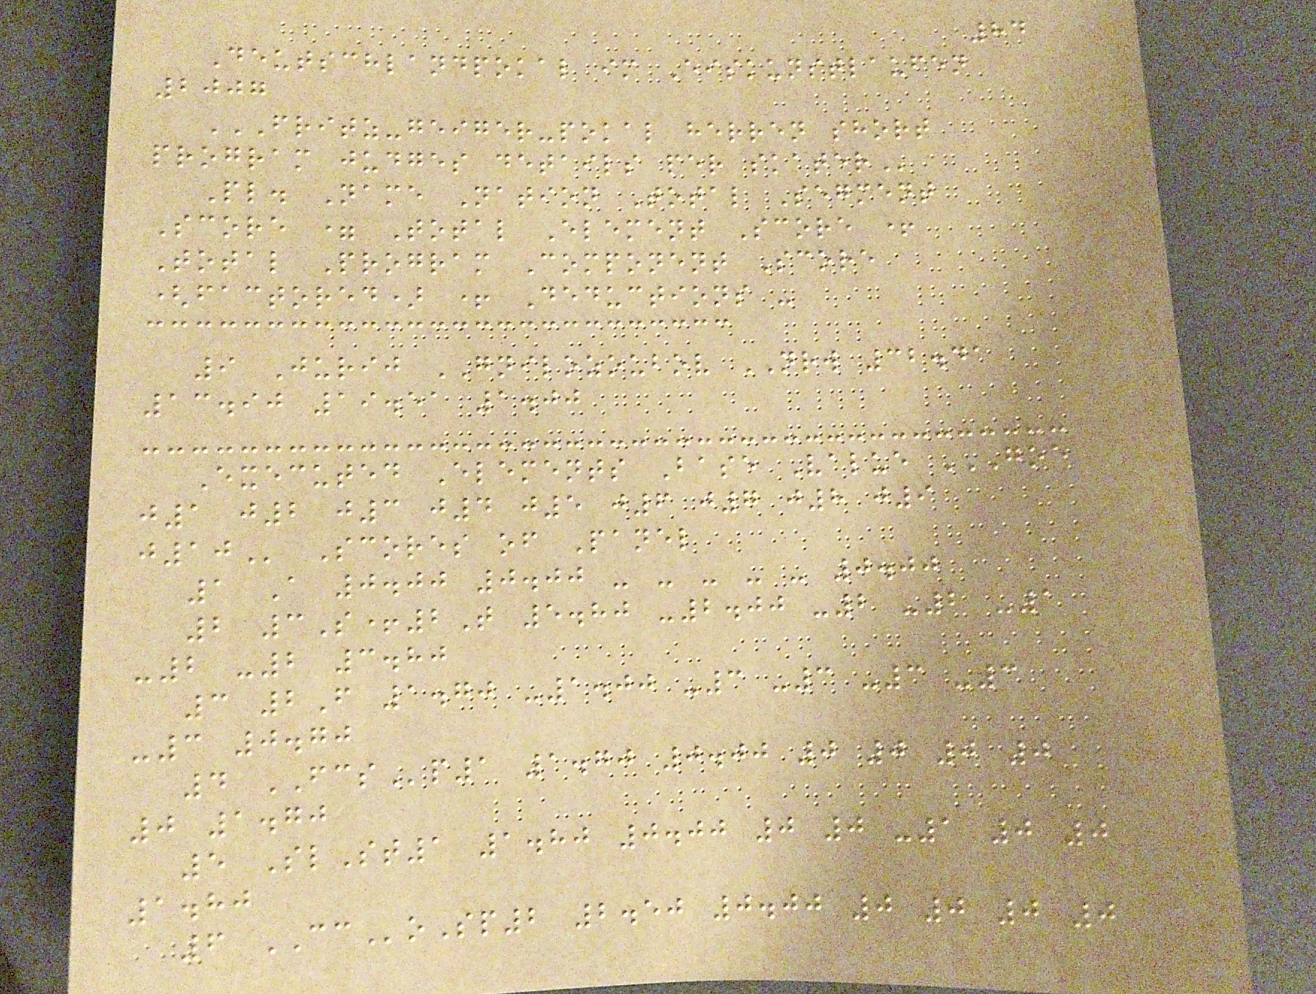84
Deutschlandpokal im Eiskunstlaufen
2007
FRITZ-GEIGER-POKAL HERREN SHORT
PROGRAM JUDGES DETAILS PER SKATER
Pl. Name Nation Total Segment
Score = Total Element Score +
Total Program Component Score
(factored) + Deductions -
9 Jurij GNILOZOUBOV NRW 32.41
13.90 19.51 1.00
Executed Elements Base Value GOE
J1 J2 J3 J4 J5 J6 J7 J8 J9
J10 Scores of Panel
1 A 0.00 0.00 - - - - - 0.00
2 3S+2T 5.80 -2.00 -2 -2 -1
-2 -2 3.80
3 2F 1.70 -1.00 -3 -3 -3 -3
-3 0.70
4 FCSp1 1.70 0.00 0 0 0 0
0 1.70
5 SlSt1 1.80 0.00 0 0 -1 0 0
1.80
6 CCoSp2 2.50 0.00 0 0 0 0
